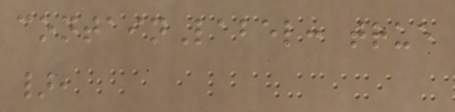containLabel: true
},
